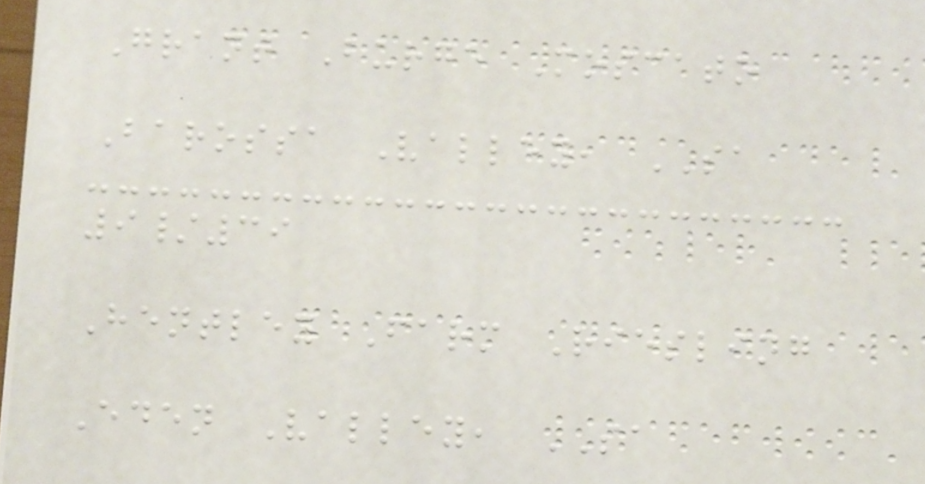Grant Burge Moscato
Barossa Valley, SA
9/39
Hentley Farm Riesling
Eden Valley, SA
